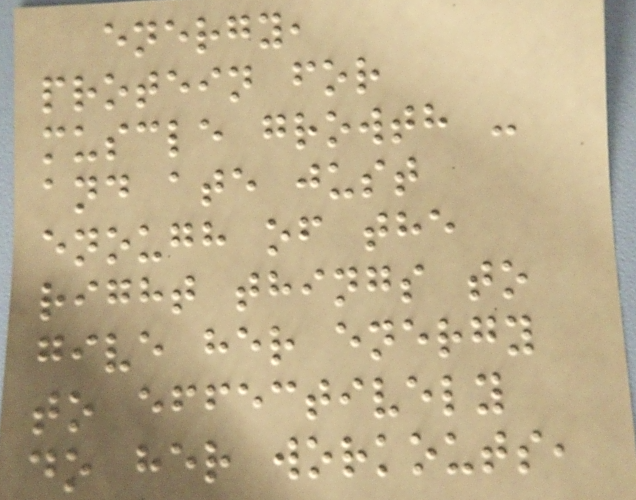energy,
protein for
muscle growth -
and ate just
enough of the
right things to
give her energy
to effectively
do her workouts,
